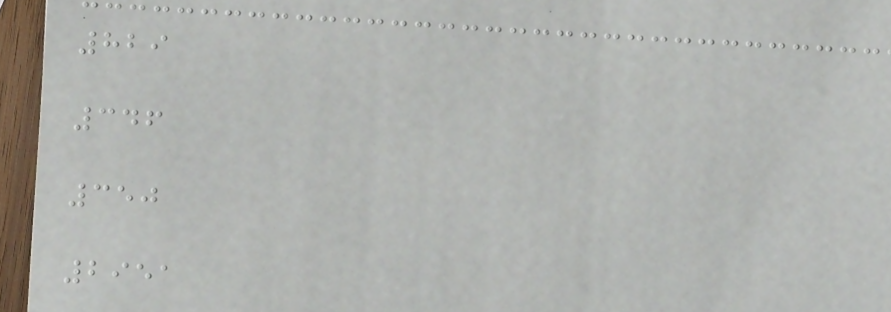829
346
350
2951
